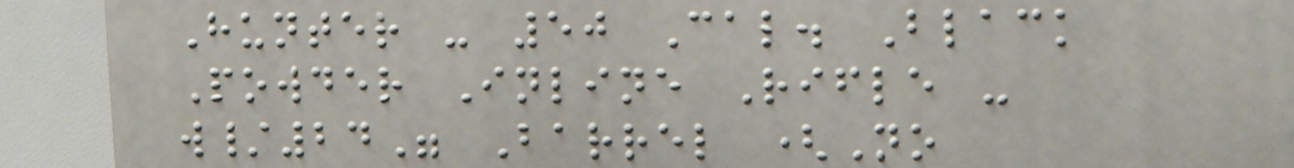Hunter - 50 Cal. Black
Powder Inline Rifle -
w/24" Barrel (No
